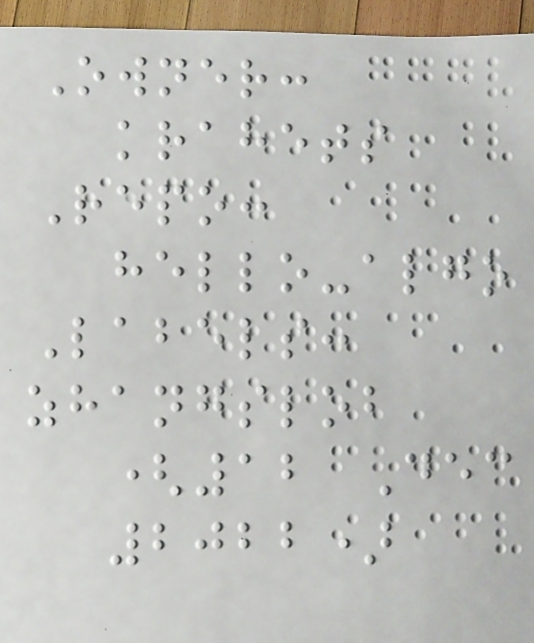Owner:
krahets
Repo:
hello-algo
Labels:
zhangslob
(12 Dec
2022)
